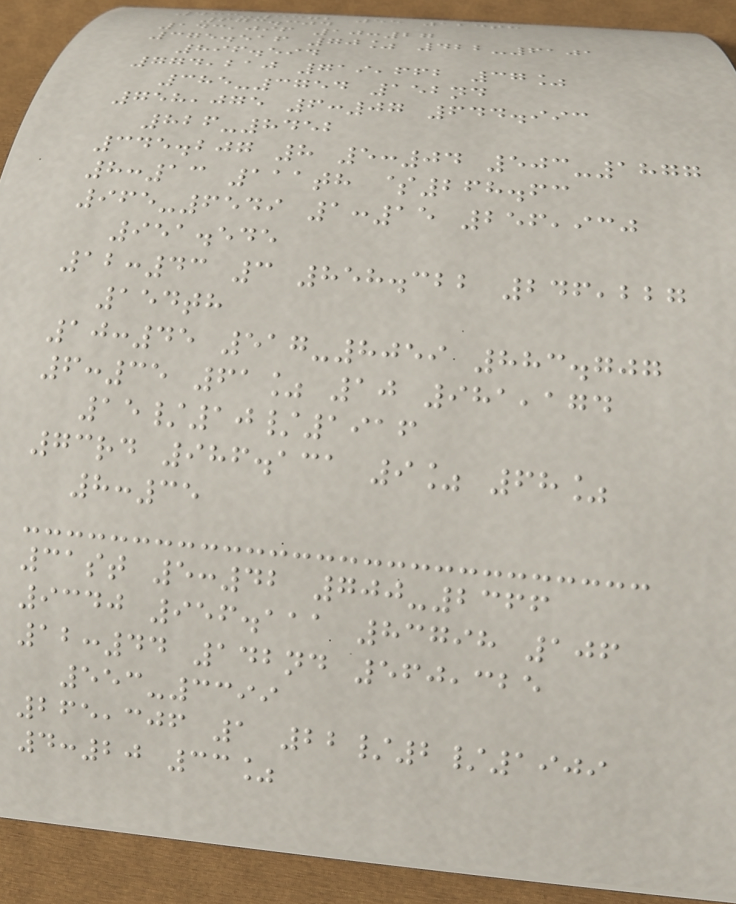433-3372 55 124th
673.304
143,096 10:27
375.516 70% 422-6101
896.594
774,210 719,662 37%
385-3754 152nd
758,075 6:07 644.993
826-8452
345.207 8 5:04 503-1877
8:13 111th $268.63
965-6549 1:15 256,930
951.545
12:43 3 858.322 246,227
154th
10:45 517-8059 883.707
6:35 61% 10 981,174
15/10/1916
73rd 986.131 9% 68%
8:35
31st 5:42 700-2366
9340 956.111 83798 106
12:44 142nd 560,325
553-3399
265,306 1 22/2/1909
4:20 33%
